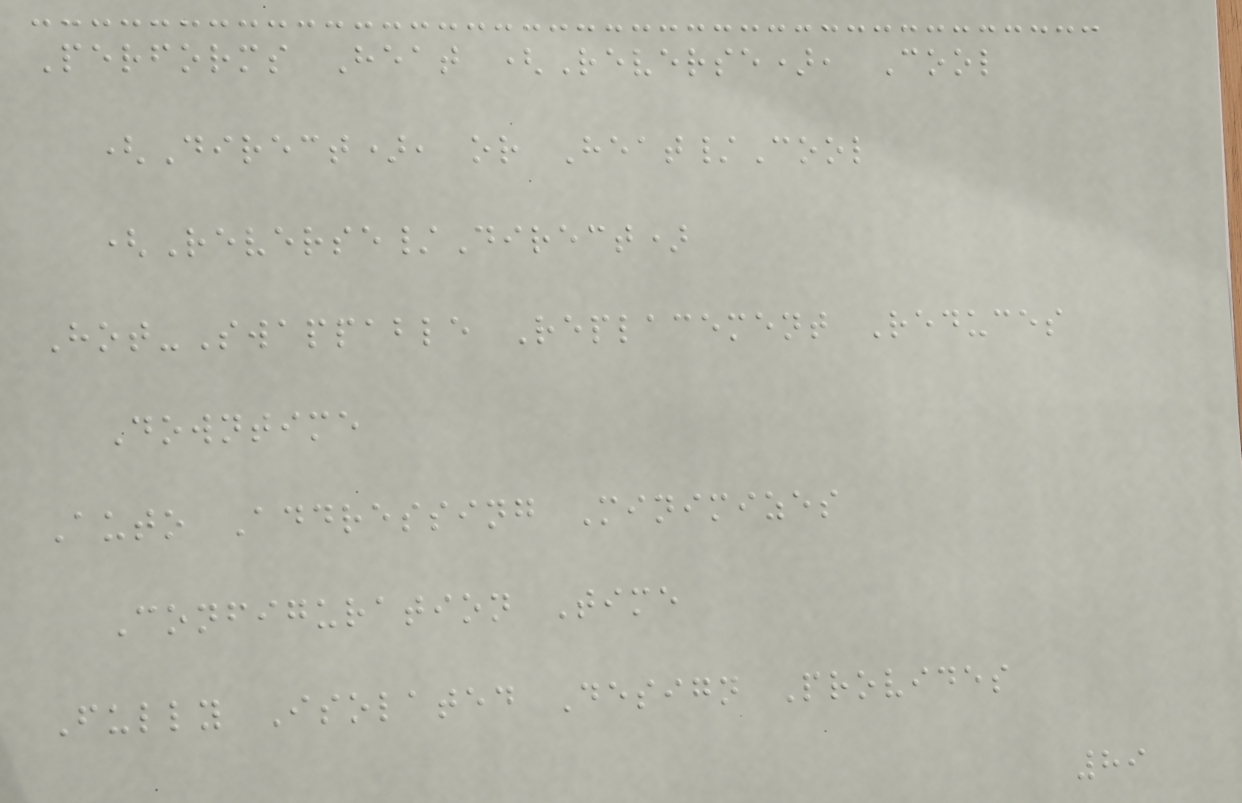Performs Heat (Reverse), Cool
(Direct), or Heat/Cool
(Reverse/Direct)
Hot-Swappable Replacement Reduces
Downtime
Auto Addressing Minimizes
Configuration Time
Fully Isolated Design Provides
89
